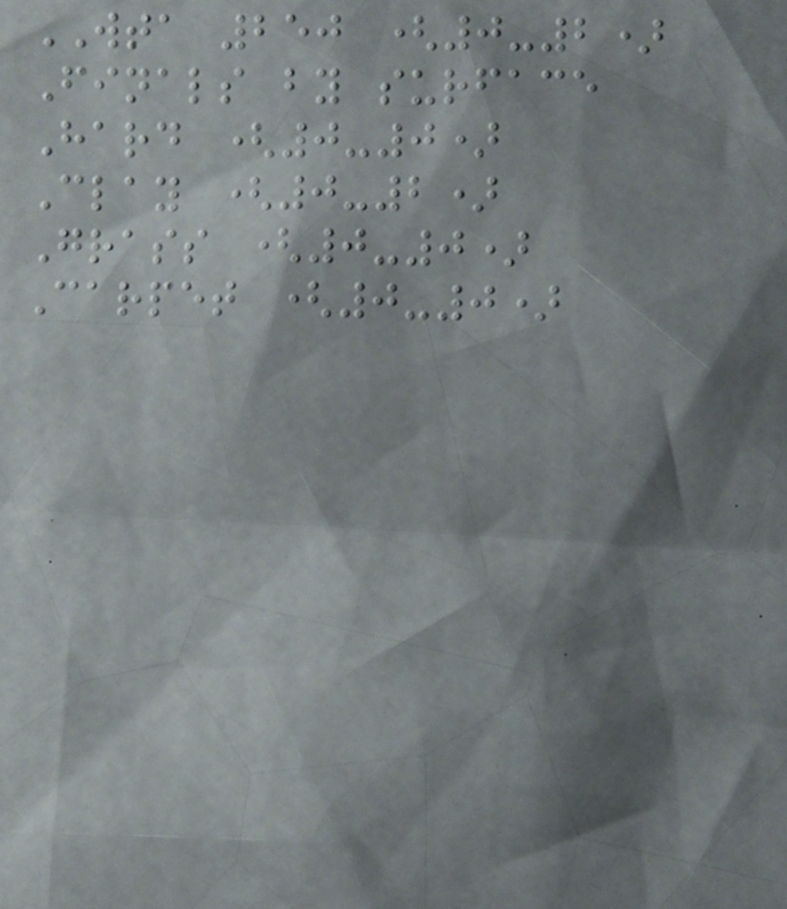WTA 250 (0-2)
Finals by surface
Hard (0-0)
Clay (0-2)
Grass (0-0)
Carpet (0-0)
